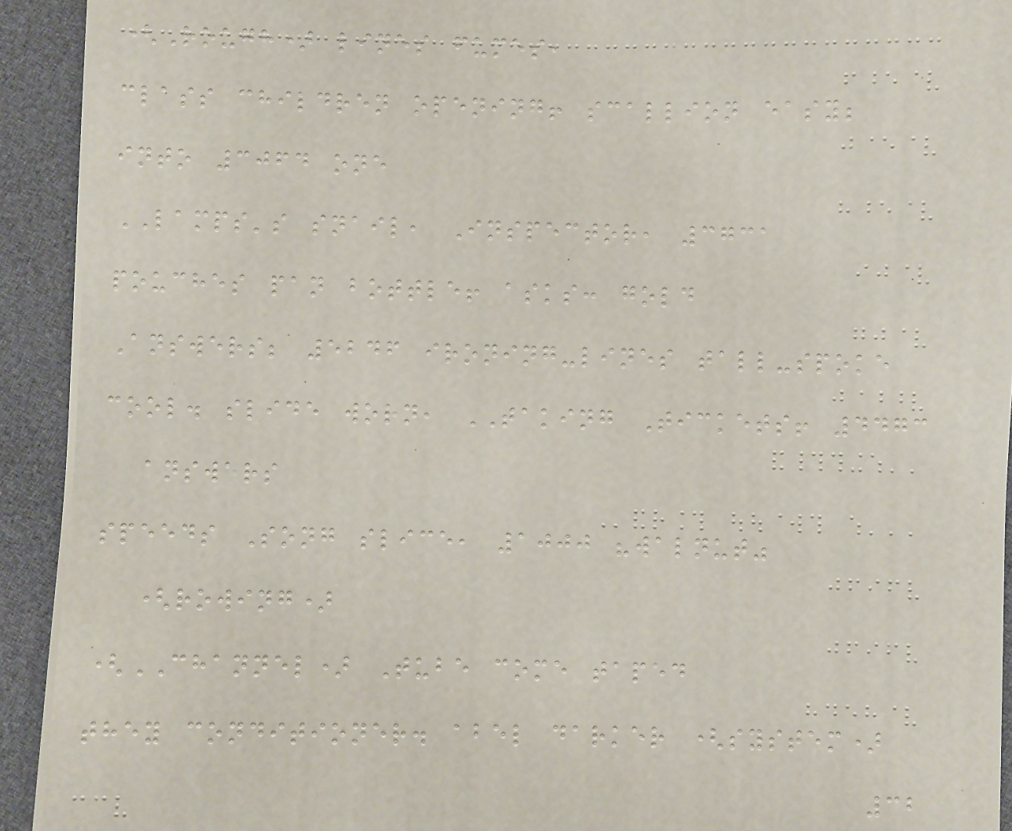(Rough) lines fumes,
class children opening! scallion easy;
into 3064 one
LAMPS's snail, Inspector, 3731
pouches pan bottle! asks: gold
Answers; 5246 ironing-lines tall-spoke
cool. slide worn, TAKING Tickets! 4473
answers
speeds Song slice, 1000 "walnut"
(rowing)
(CHANNEL) Tube come taped
they conditioner. abel darker (system)
32
